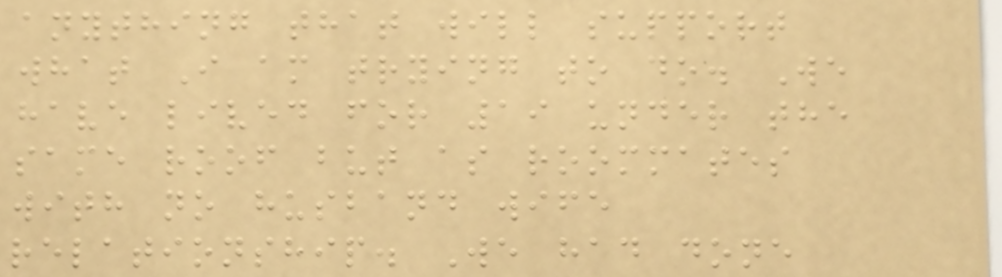anything that will support
what I am trying to do. We
have lived for 19 under the
same roof but as roommates
with no husband wife
relationship. We had done
